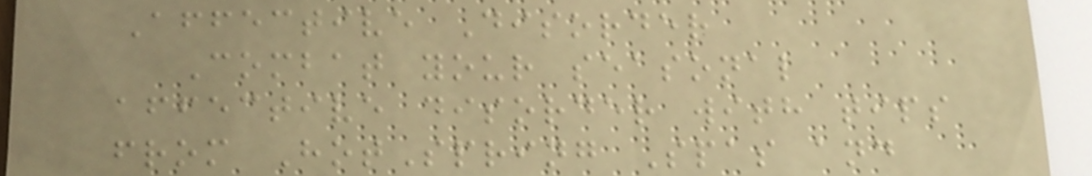Affective Disorder
Combat your seasonal
affective disorder with tips
from HotSpring Spas and
